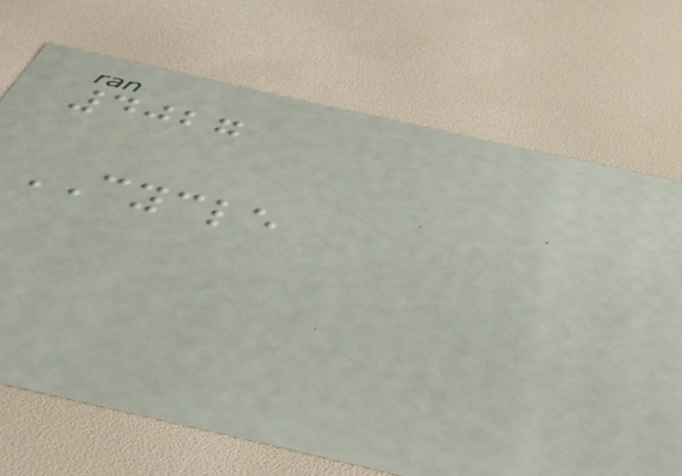4027
CYCLE
